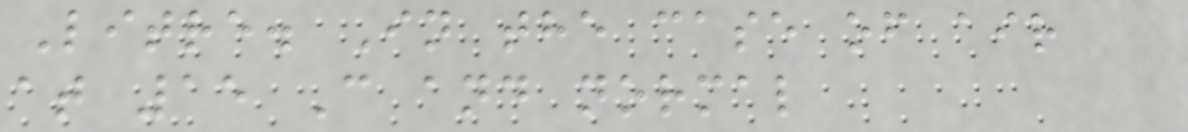Litre. In the case of air
at 15 C and normal
